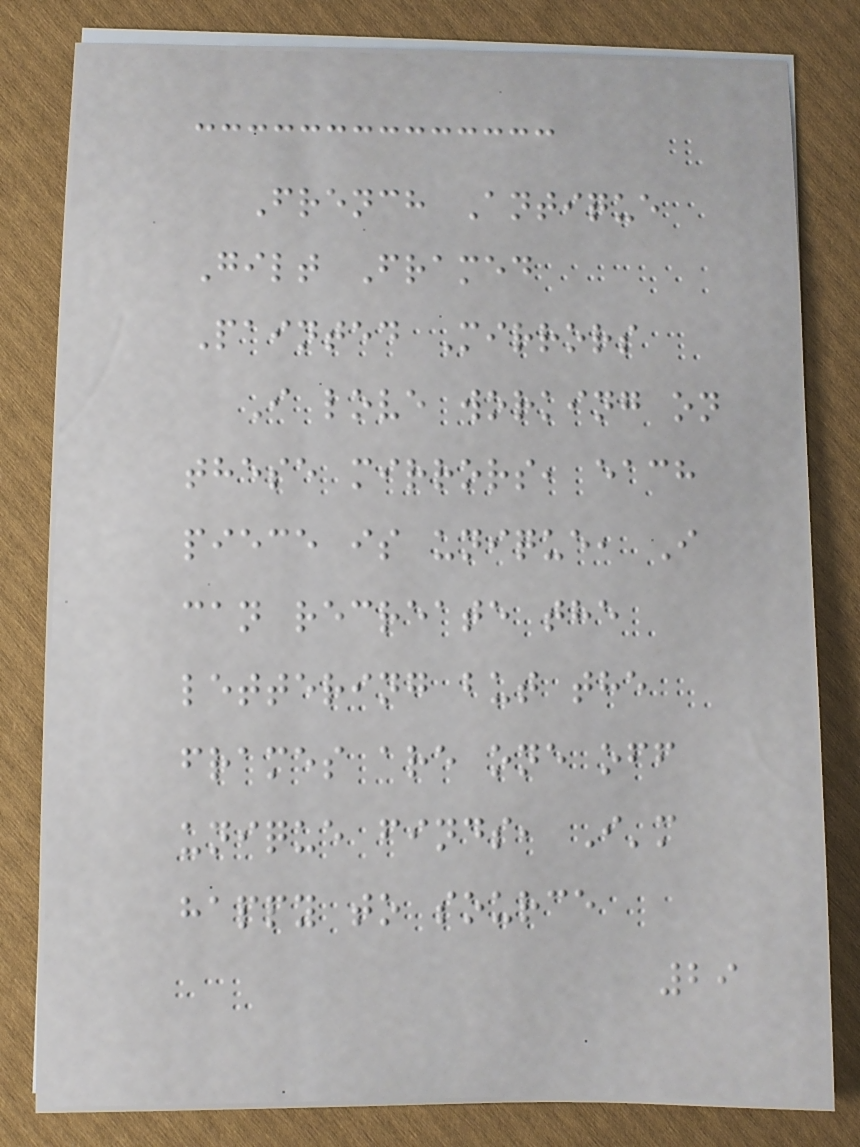French Antique
Gilt Framed
Painted Mirrors
I love working on
these mirrors, each
piece is unique, I
can recreate the
lettering but the
frames are one off
unique finds, I'm
happy to source
29
